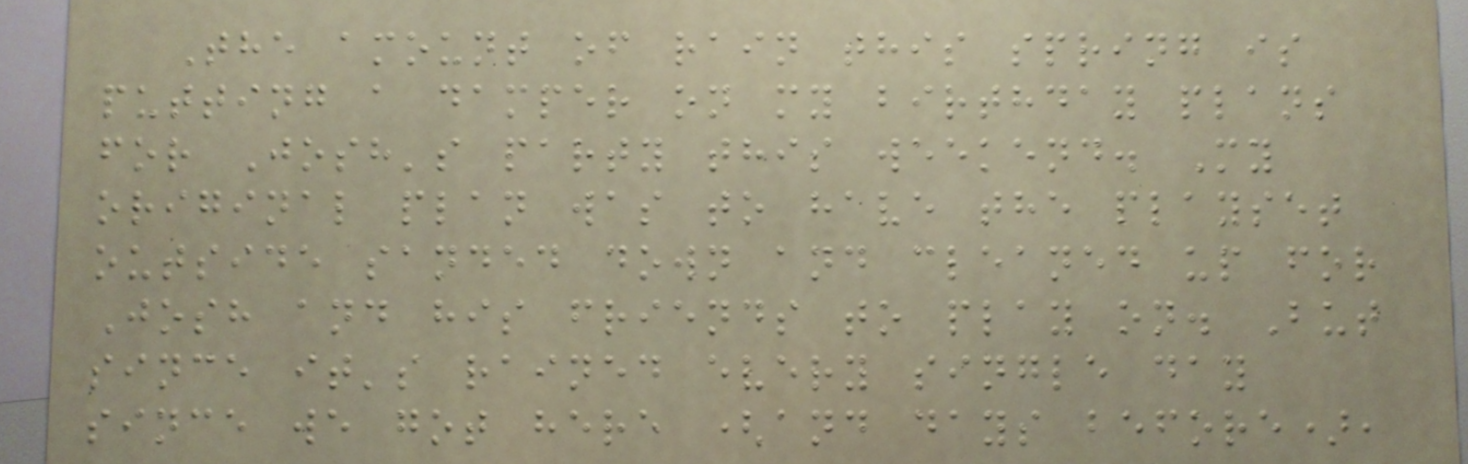The amount of rain this spring is
putting a damper on my birthday plans
for Josh's party this weekend. My
original plan was to have the playset
outside sanded down and cleaned up for
Josh and his friends to play on. But
since it's rained every single day
since we got here (and days before),
